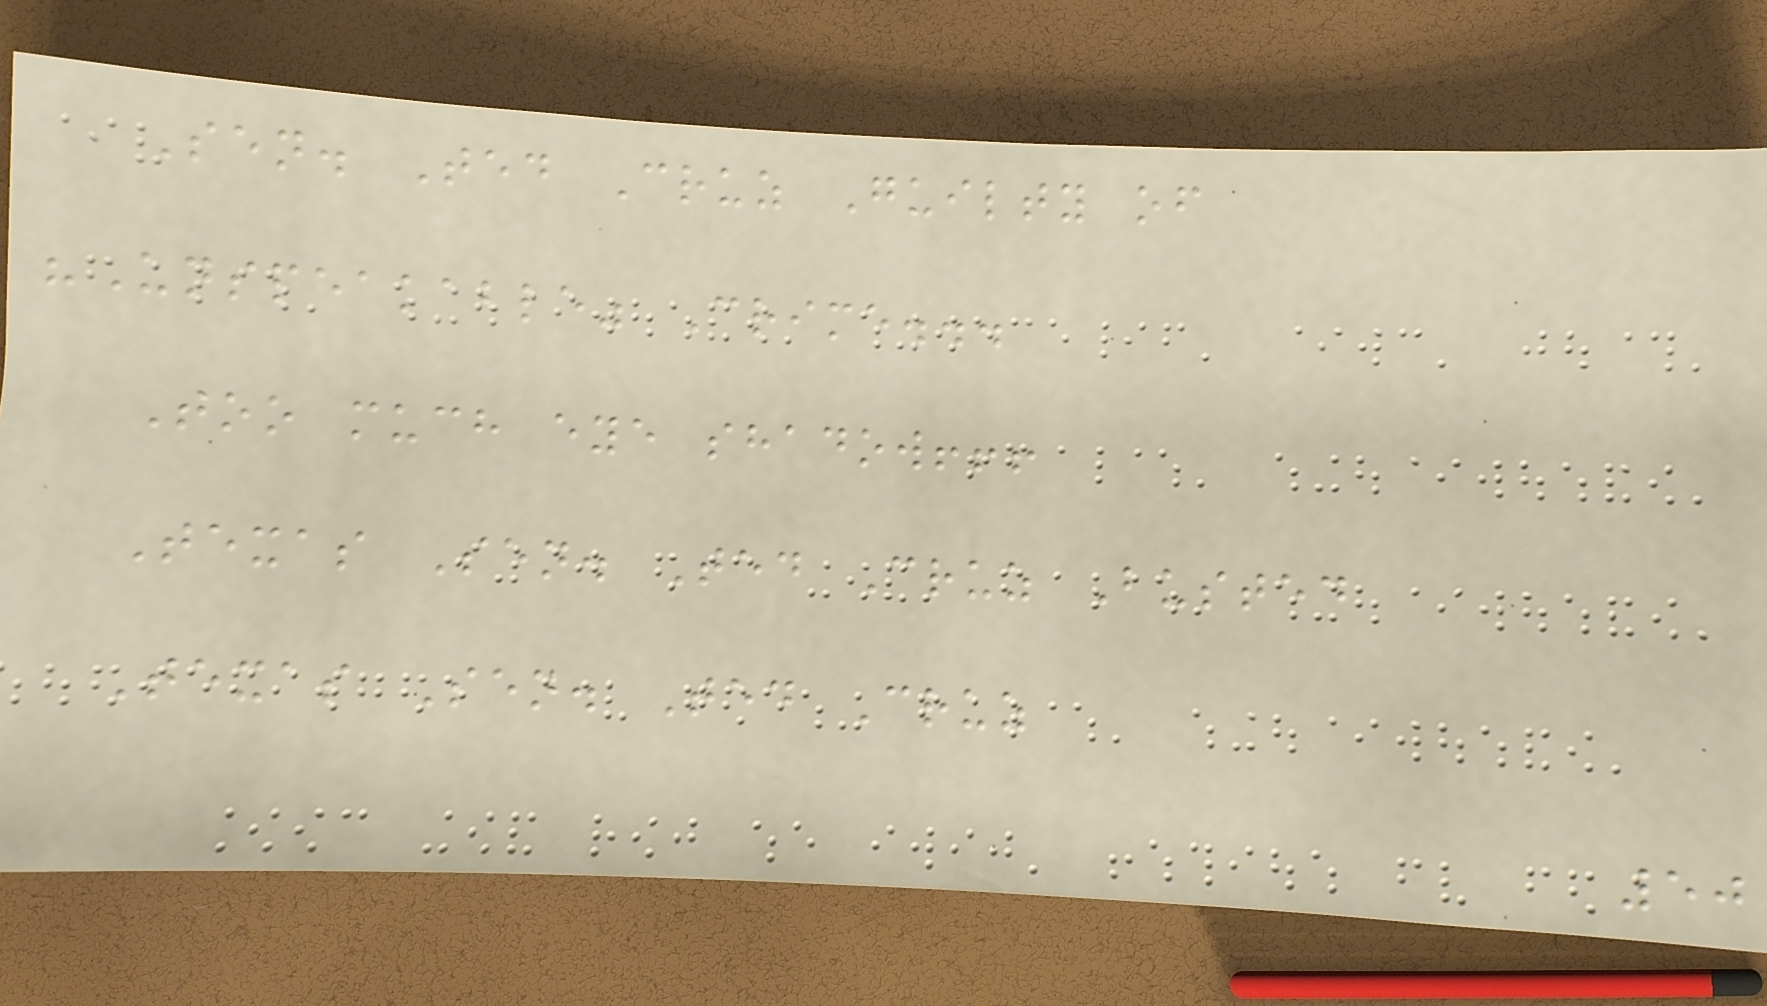Sen. Ted Cruz Guilty of
"Unspeakable" Crime...
Too much eye shadow!!!
Texas Sen. Ted Cruz Busted
Texas Sen. Ted Cruz
50
